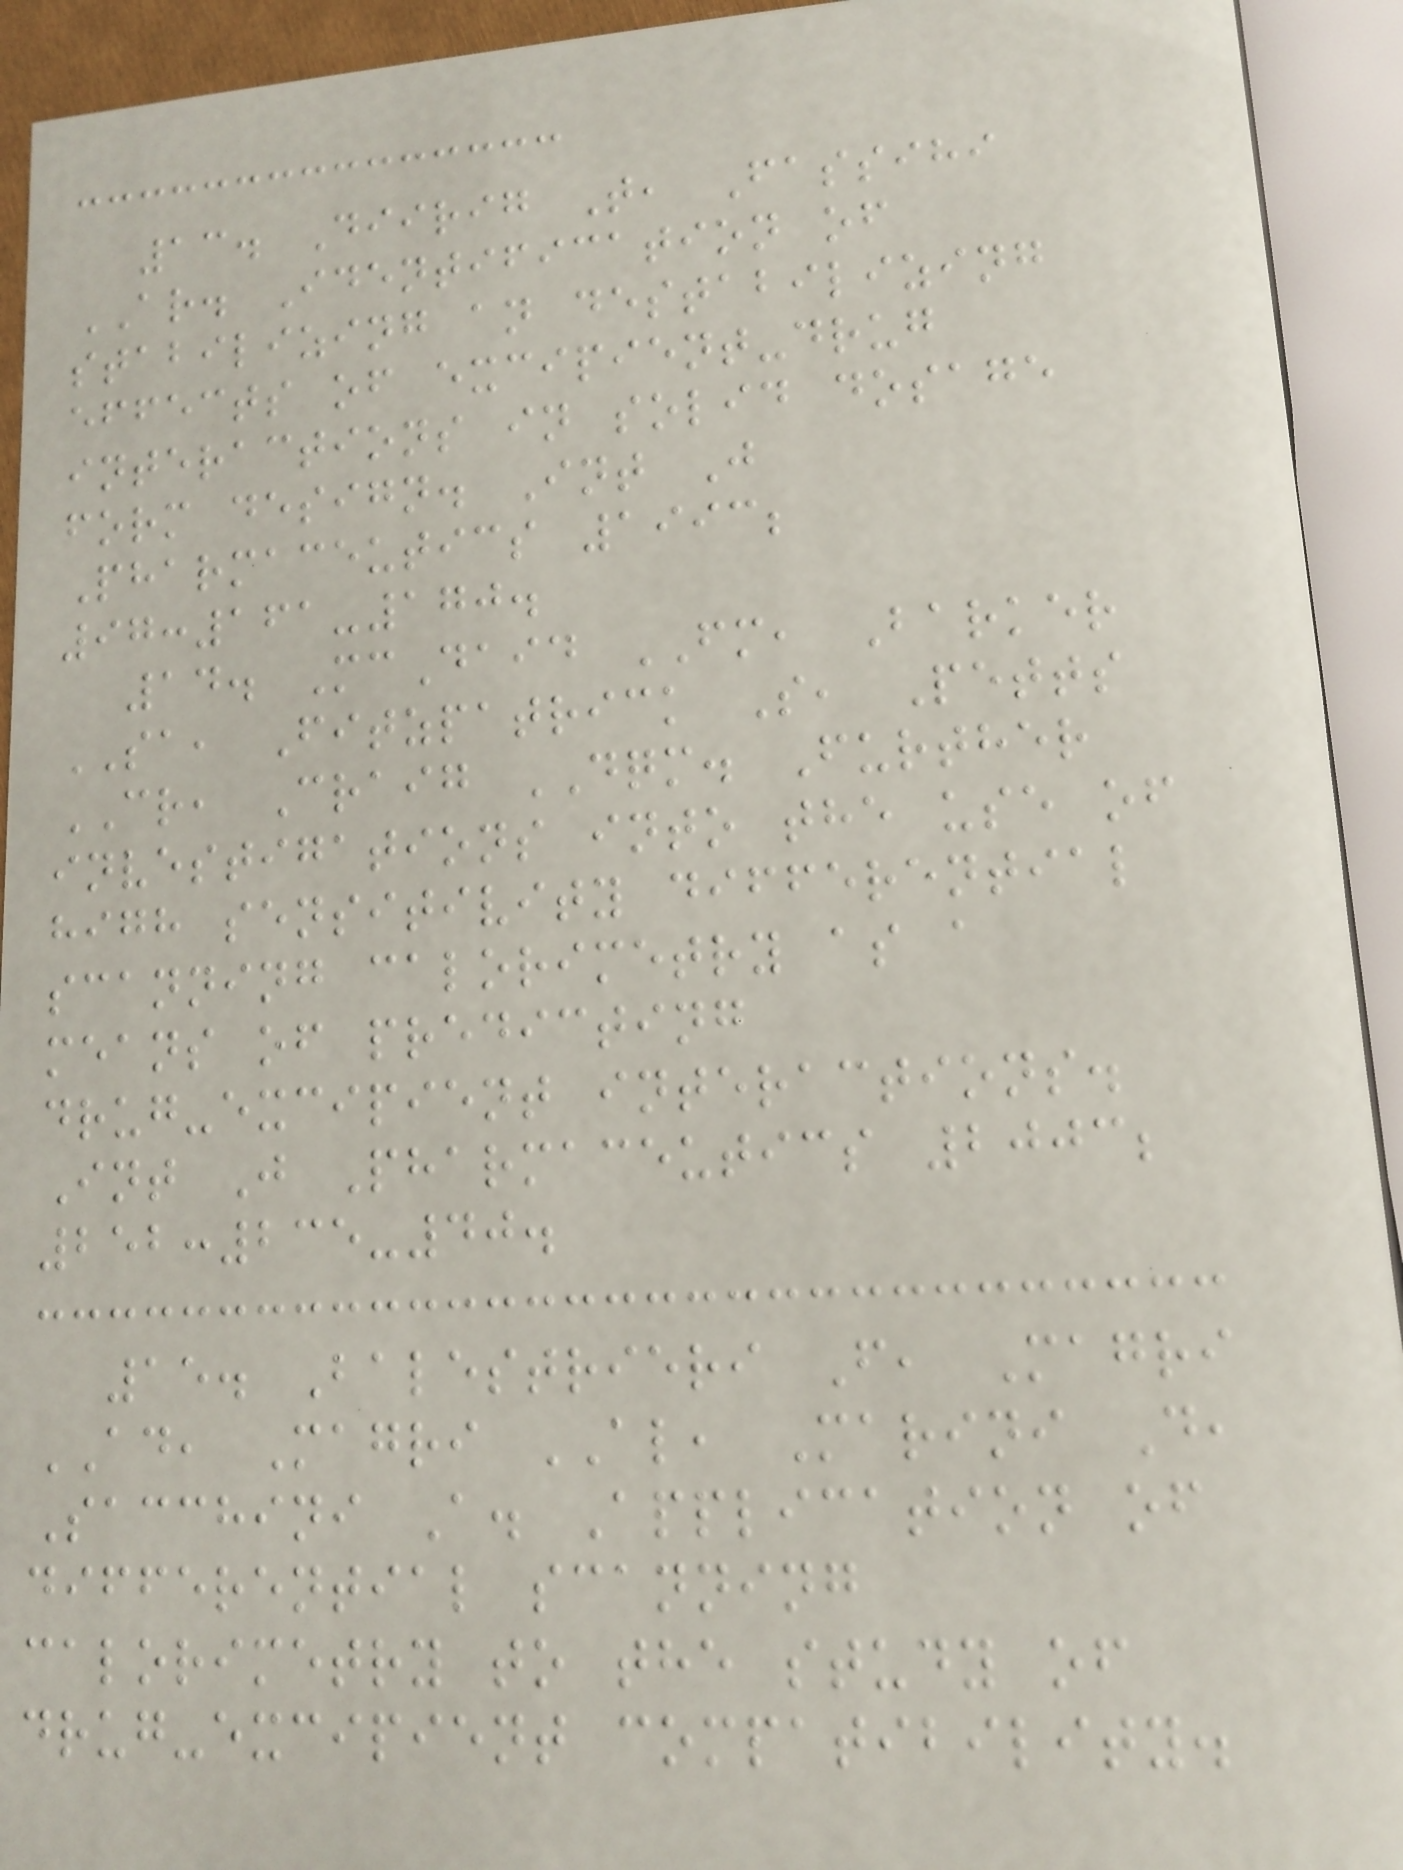13. Diirig T, Fassihi
AR. Identification of
stabilizing an destabilizing
effects of excipient-drug
interactions in solid dosage
form design. Int J
Pharmaceutics 1993;
97:161-170.
14. McDaid FM, Barker
SA, Fitzpatrick S, Petts
CR, Craig DQM. Further
investigations into the use of
high sensitivity differential
scanning calorimetry as a
means of predicting
drug-excipient interactions.
Int J Pharmaceutics 2003;
252:235-40.
15. Balestrieri F, Magri
AD, Magri AL, Marini D,
Sacchini A. Application of
differential scanning
calorimetry to the study of
drug-excipient compatibility.
